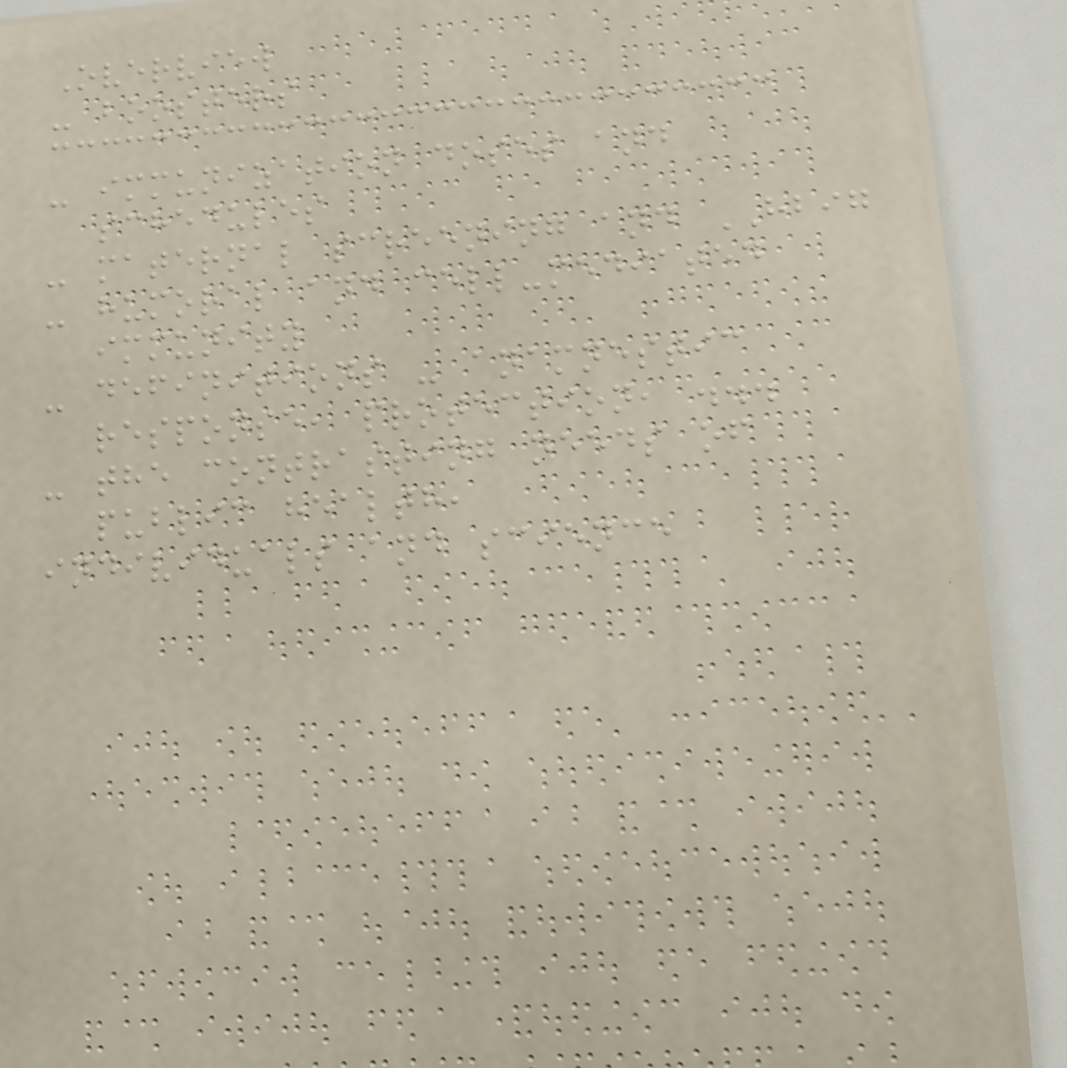Overview
- boosters
- immunization doses and
schedules
- maternal screening and HBIG
- humoral and cell-mediated
immunity
- definitions - anamnestic
response, protection, ...
- the contrasting needs of
public health,
individuals and science
